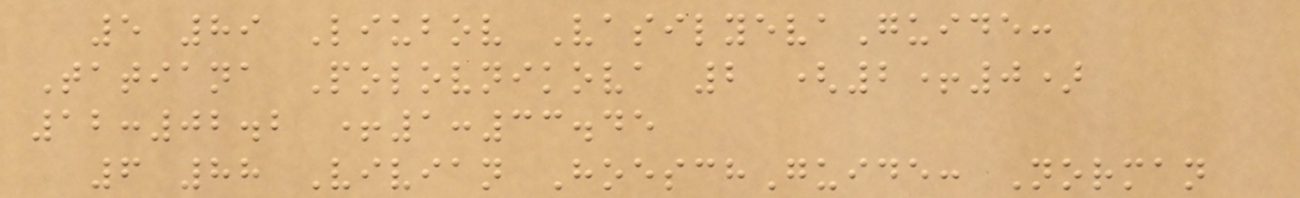5 89 Liubov VasilyevaGuide:
Tatiana Polovnikova 2 (2+0)
12:02.2 +1:33.45
6 88 Vivian HoeschGuide: Norman
